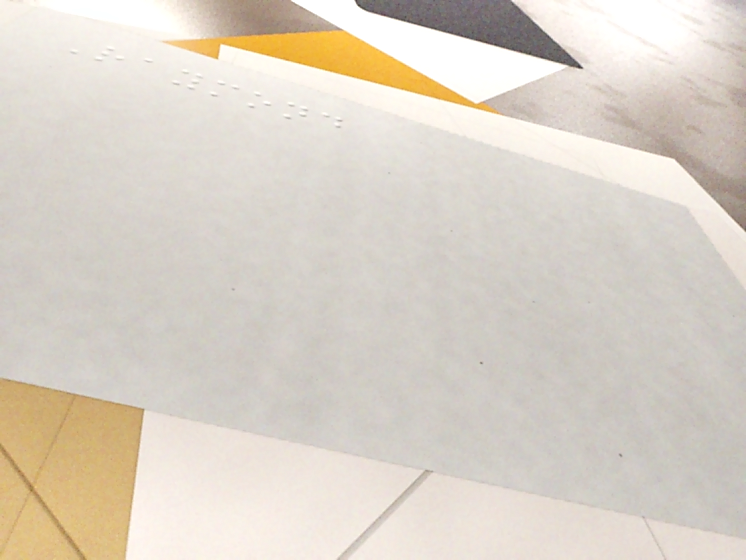Raymond
